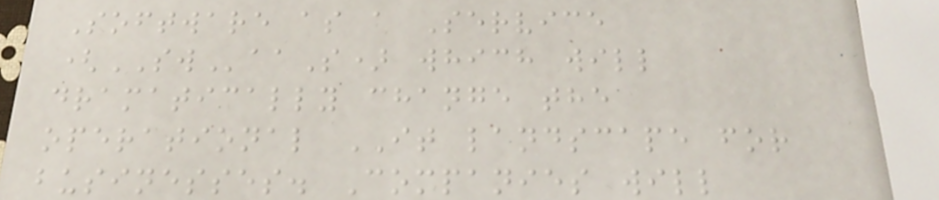Software as a Service
(SWaaS) which will
dramatically change the
operational IT landscape for
businesses. Companies will
